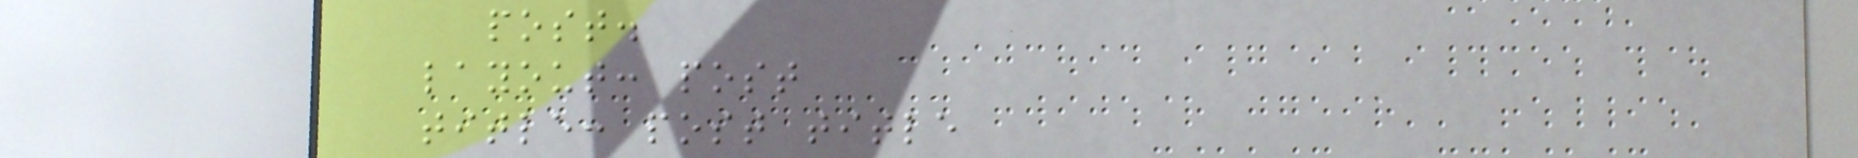post.
layout: post
title: post title
